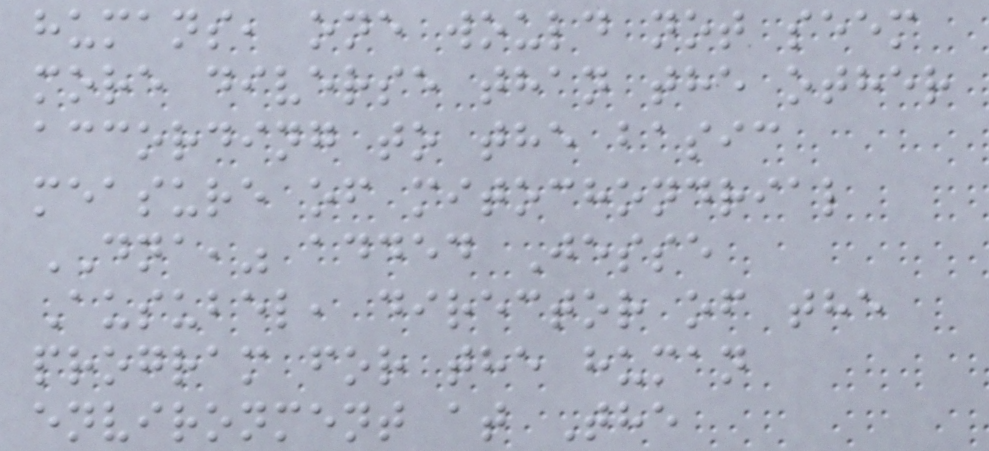humans, one would not seem
more diverse than the other
according to the basic
measure of mitochondrial
DNA," added Jesse
Ausubel, director of the
program for the human
environment at The
